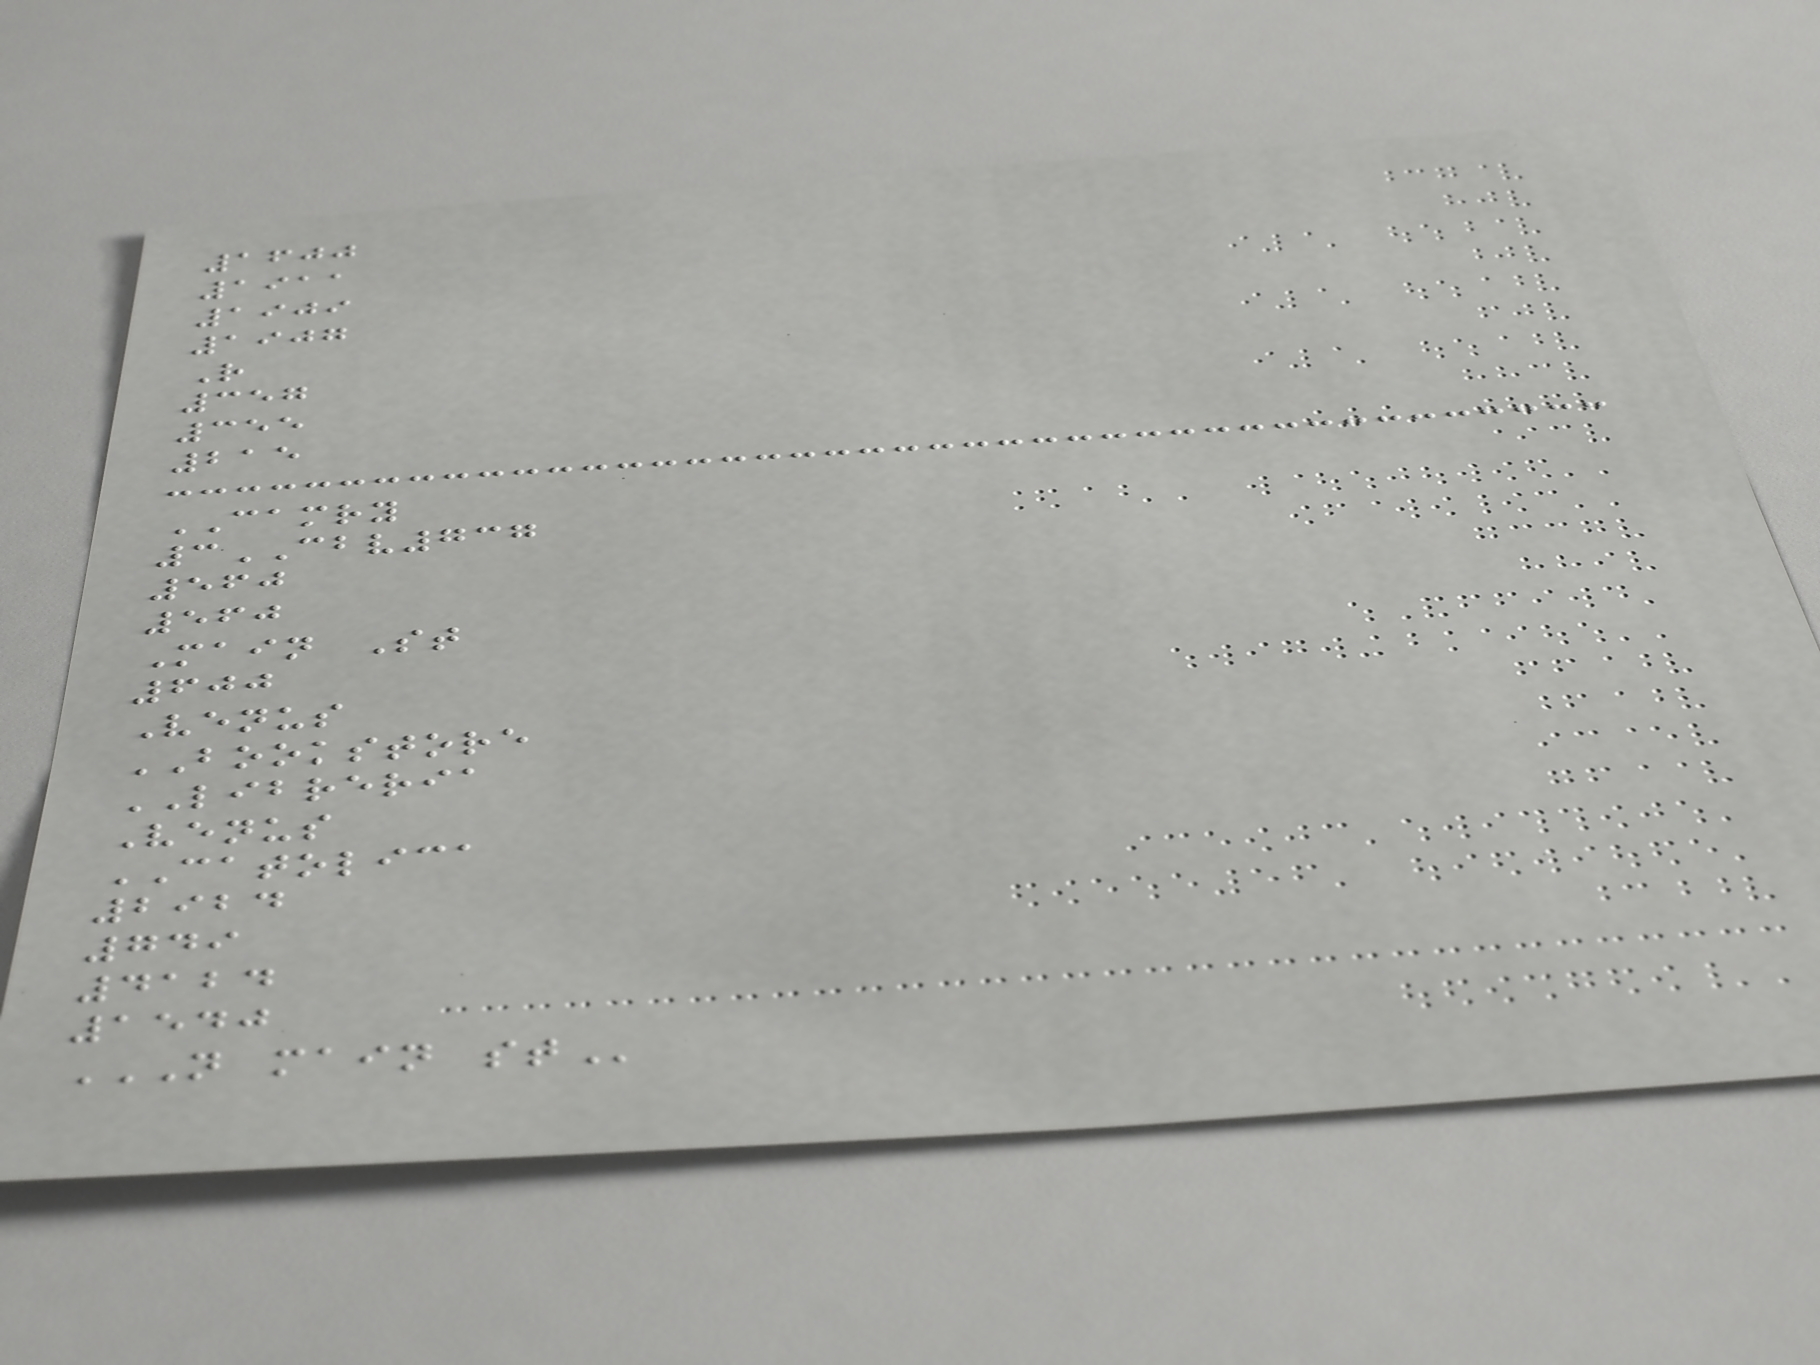1600
1911
1909
1907
R
357
355
215
CAMRY
3CBV737
560
560
Main St
600
Venus
BOOKSTORE
LIBRERIA
Venus
CATOLICA
2924
749
4124
1540
N MAIN ST
